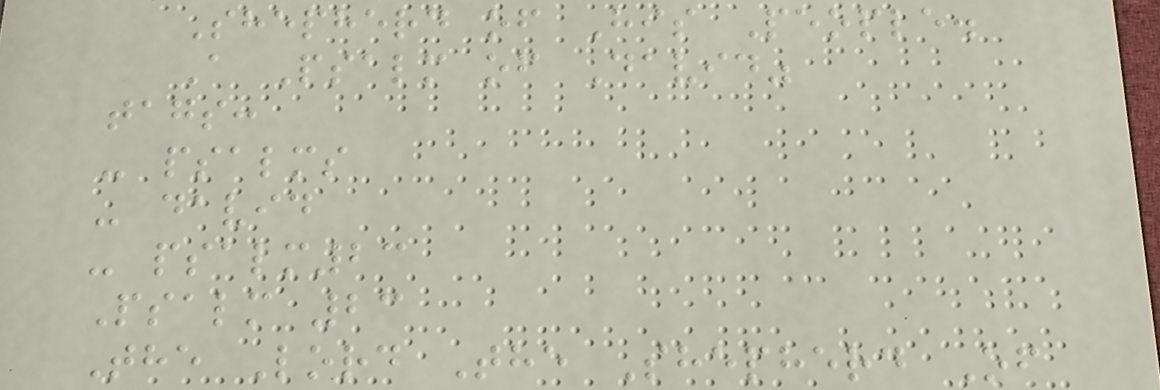Shepherd of His People.
A Psalm of David"
tags:
- psalms
- david
- psalm23
Psalm 23
The Lord The Shepherd Of
